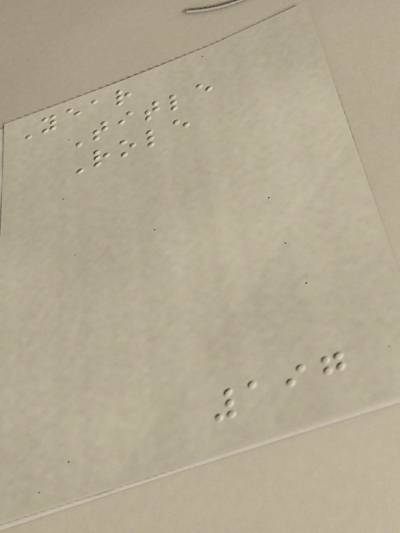Year
Title
Role
197
